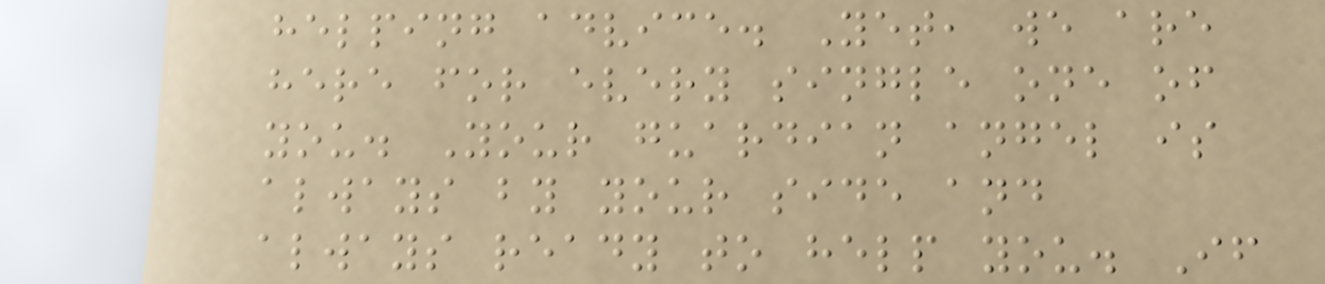helping advice. Yet, we are
here for every single one of
you. Your guardian angel is
always by your side and
always ready to help you. If
